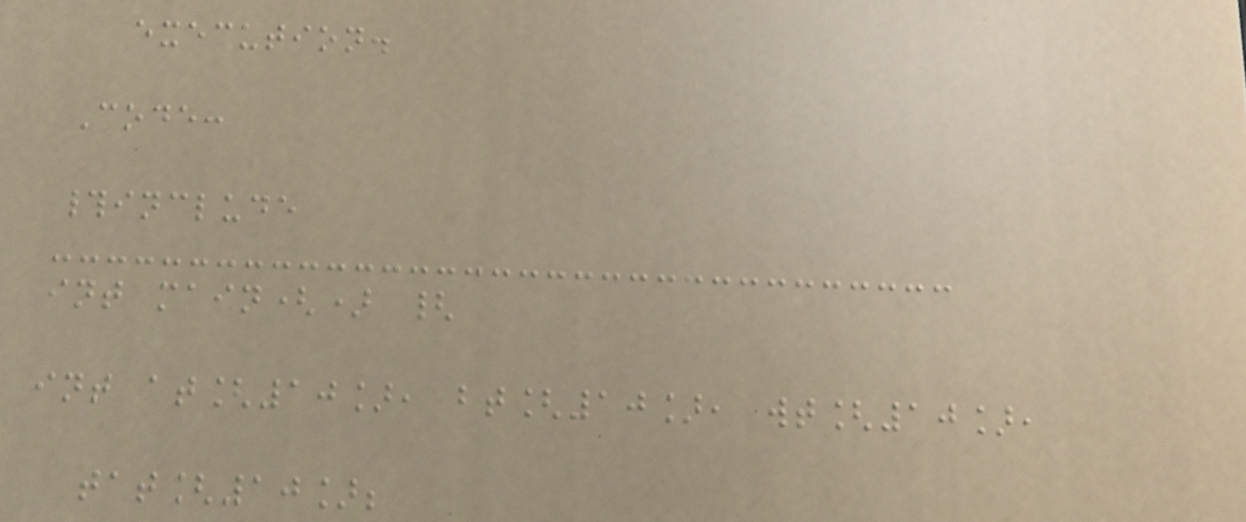execution.
Code:
#include
int main() {
int at[10], bt[10], wt[10],
tat[10];
